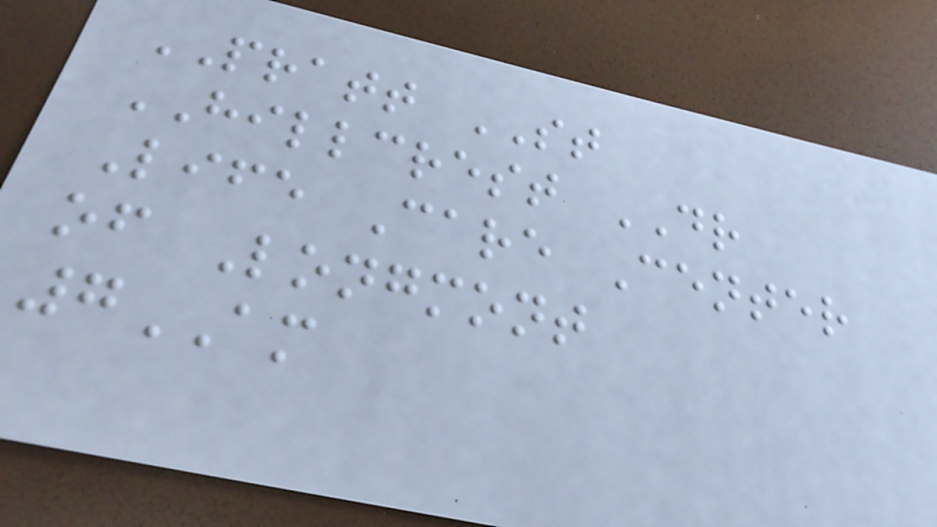PRATT ST
HILLCREST DR
Life Care Center
of Longmont
7AM
